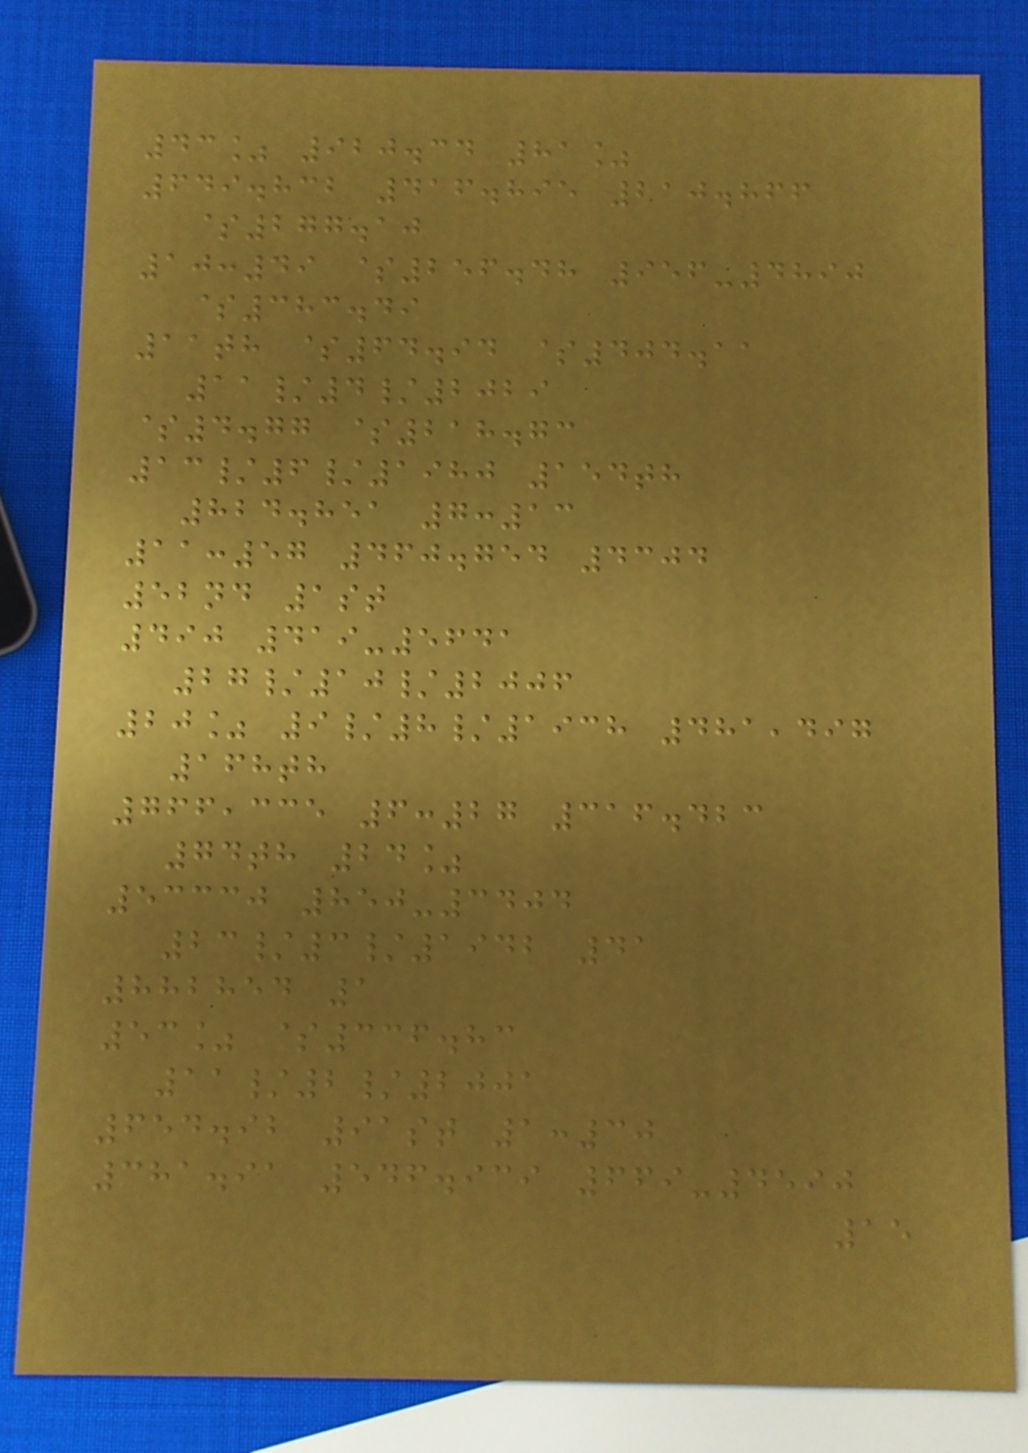43% 920.34 81%
649.832 416.895 210.866
$277.10
10:49 $256.48 956-4890
$383.49
11th $64.94 $404.11
11/4/2029
$4.77 $218.73
13/6/1980 154th
824.851 7:13
11:57 460.754 4304
52nd 1st
490 419-5641
27/10/2006
20% 9/8/1938 481,497
168th
766,335 6:27 316.423
74th 24%
53330 850-3404
23/3/1942 41
882854 1
53% $336.83
11/2/2001
654.92 91st 1:30
381.91 546.939 669-4590
15
